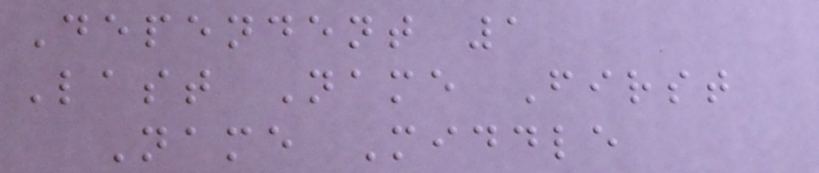Dependent 1
Last Name First
Name Middle
